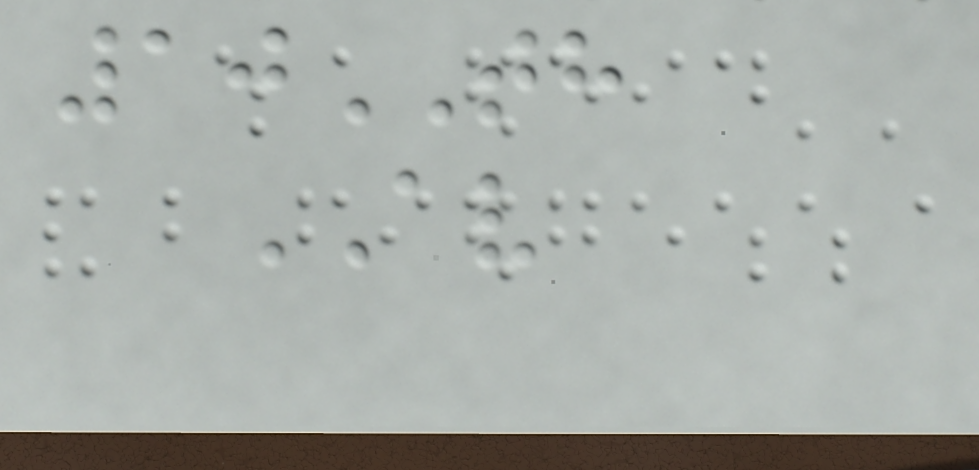10TH
AV
